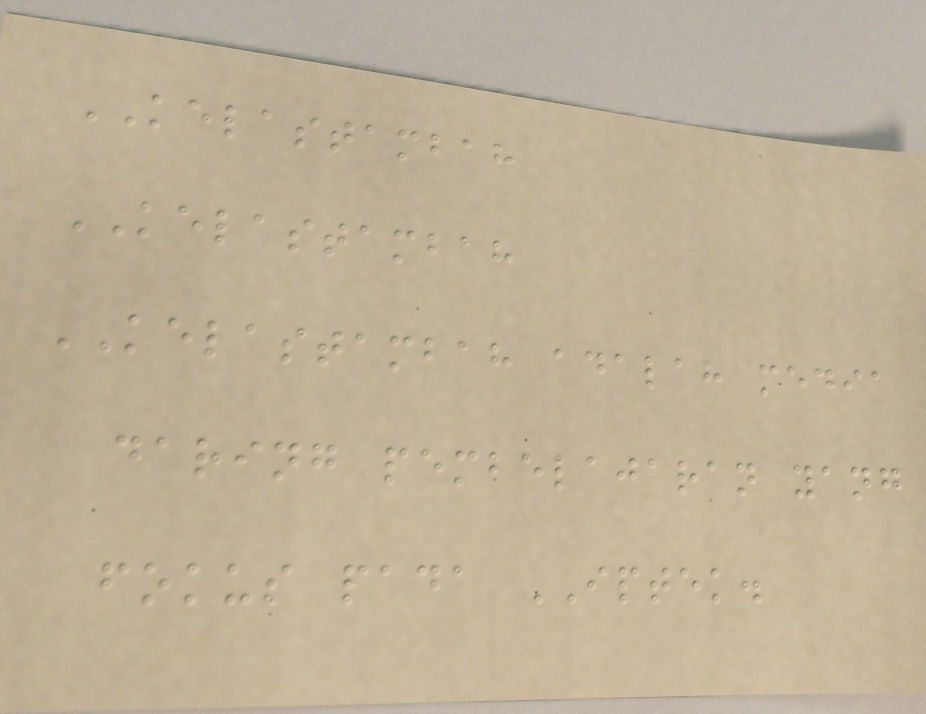KELASTAMBAH
KELASTAMBAH
KELASTAMBAH adalah media
daring pembelajaran yang
fokus pada IPTEK.
